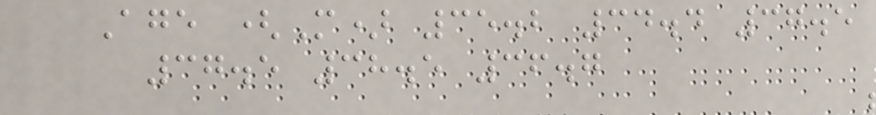Age (M) 35.2 34.4 37.5
37.5 38.5 36.7
